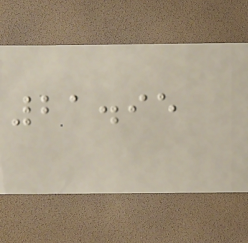21.95
